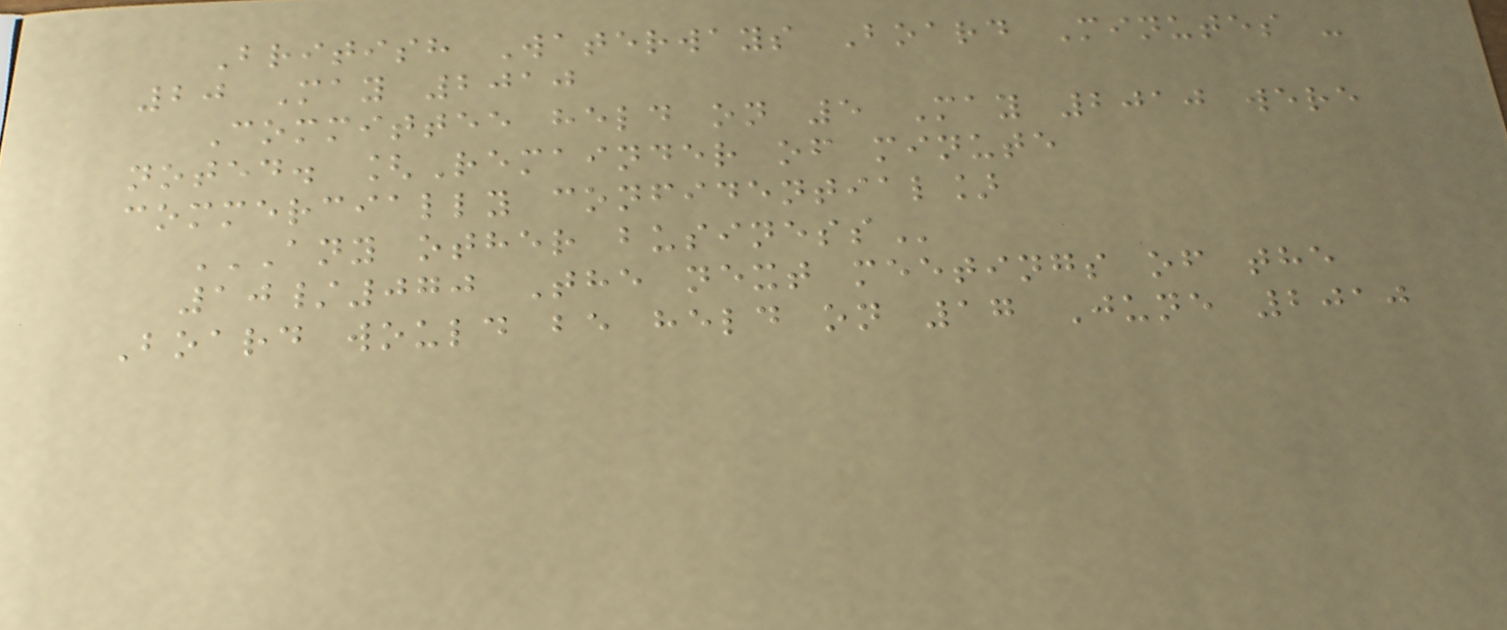British Waterways Board Minutes -
20 May 2010
Committee held on 5 May 2010 were
noted. [Remainder of minute
commercially confidential]
ANY OTHER BUSINESS
10/070 The next meetings of the
Board would be held on 17 June 2010
